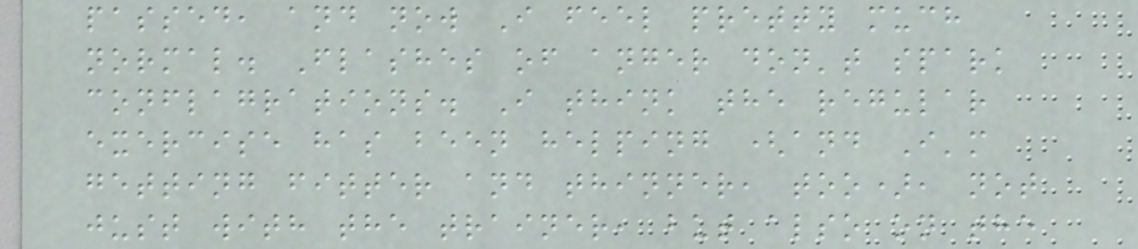passed, and now I feel pretty much
normal. Flashes of anger don't spark
conflagrations. I think the regular
exercise has been helping (and I'm
getting fitter and thinner, too), not
just with the trainer, but also on the
